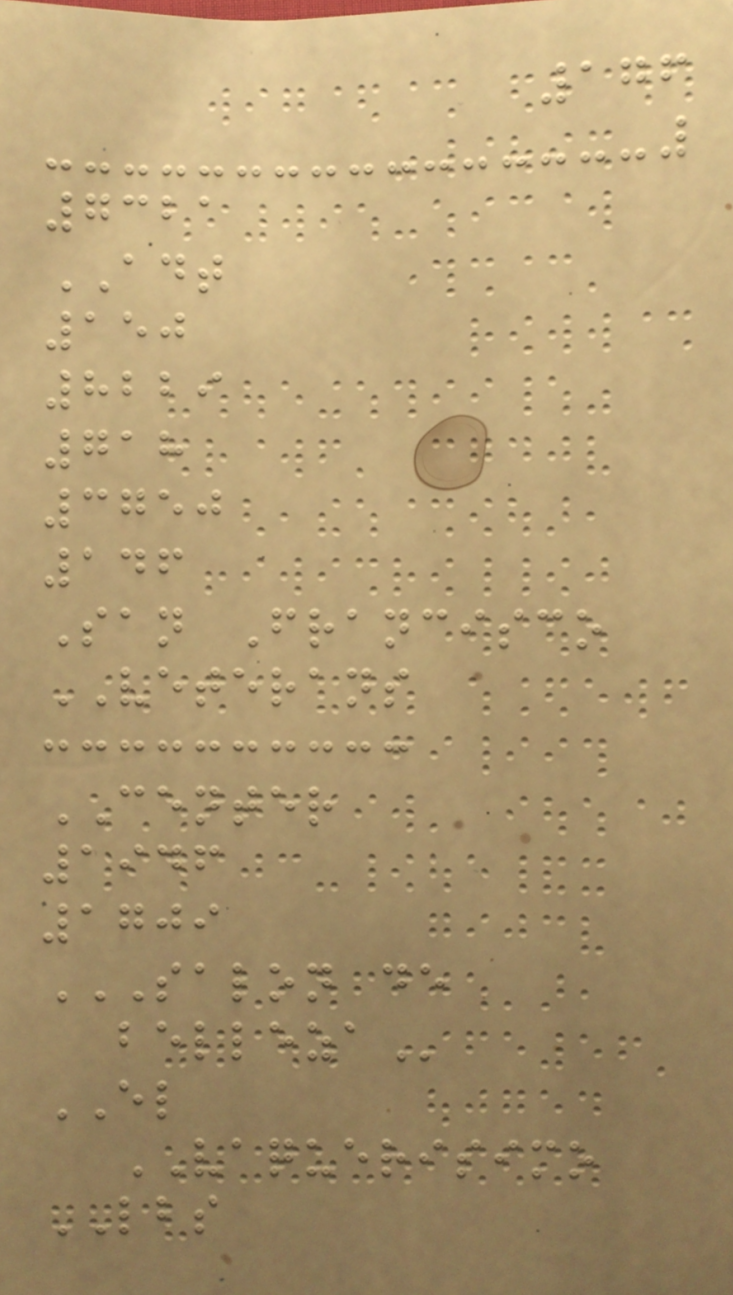176
7321
ADT
150
8229
718
3750
146
San Francisco
VETERANS
CENTER
1946
1709
SALON DE
BELLEZA
EL
VAQUERISIMO
LBS
